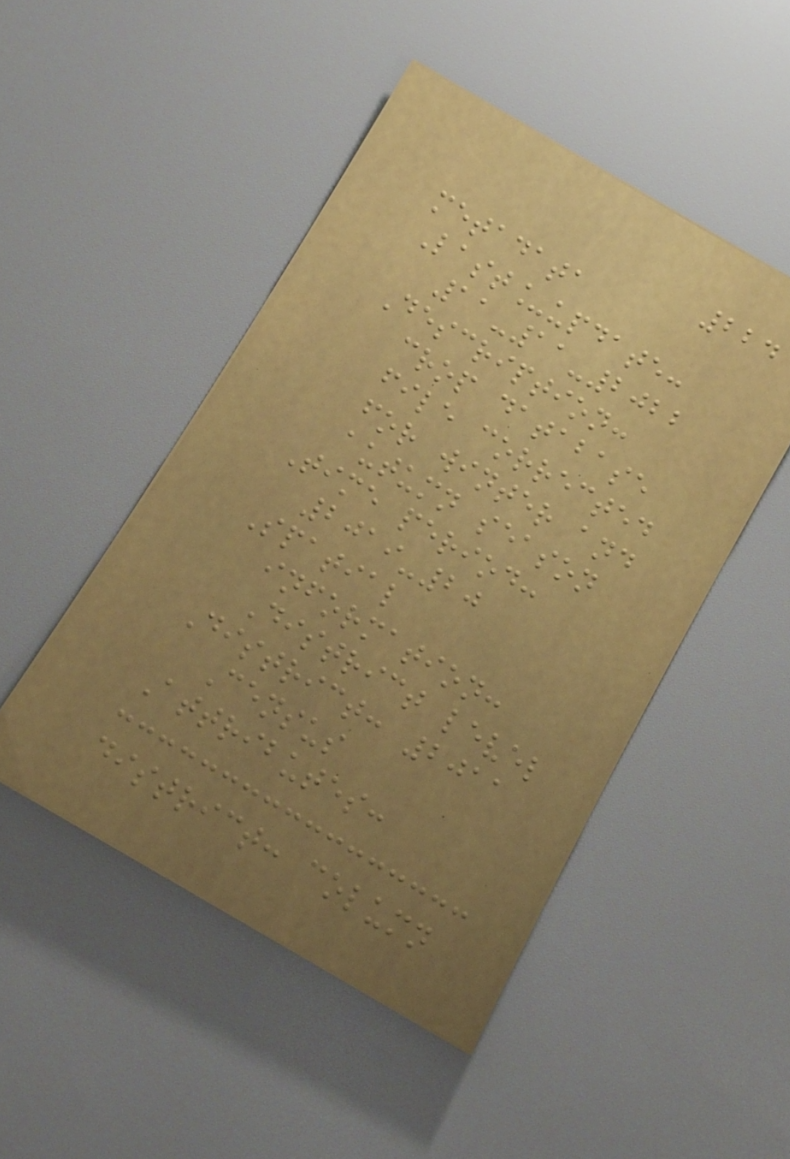224
metadata
Last_update:
11-11-2022
Description:
crop database
file corrected
for winter and
autumn season
Time period:
2019-20
Spatial
information:
District level
District: 2011
Census
Attributes:
district: column
